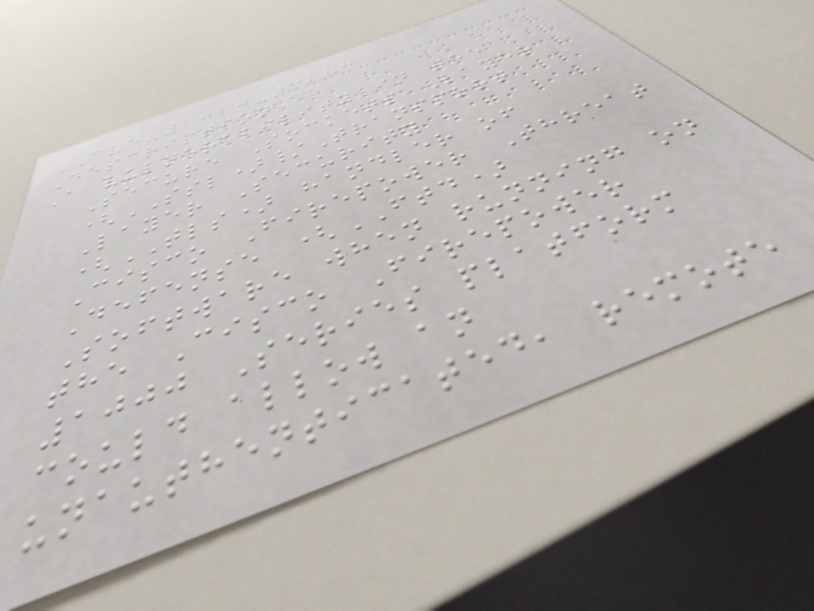CVE-2020-3283
Description
A vulnerability in the
Secure Sockets Layer
(SSL)/Transport
Layer Security
(TLS) handler of
Cisco Firepower Threat
Defense (FTD)
Software when running on
the Cisco Firepower
1000 Series platform
could allow an
unauthenticated, remote
